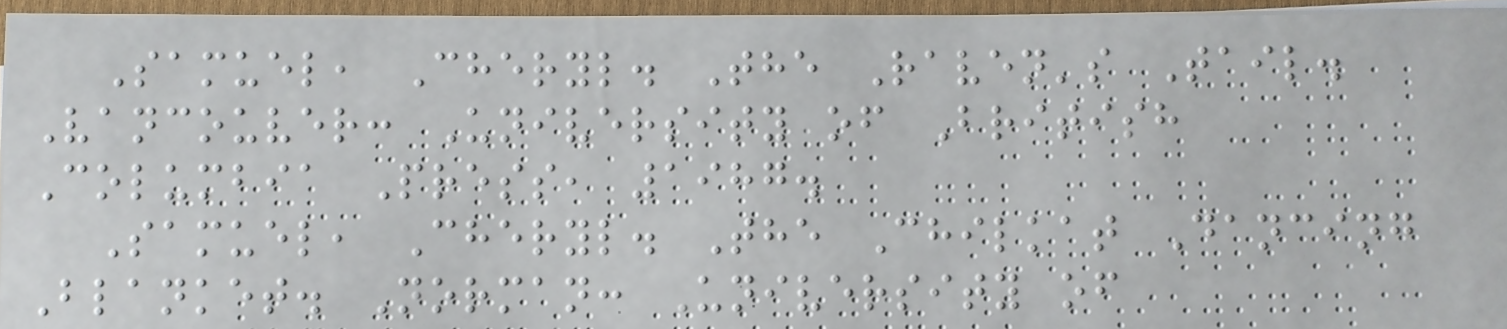Samuel, Cheryl. The Raven's Tail.
Vancouver: University of British
Columbia Press, 1987.
Samuel, Cheryl. The Chilkat Dancing
Blanket. Norman: University of
